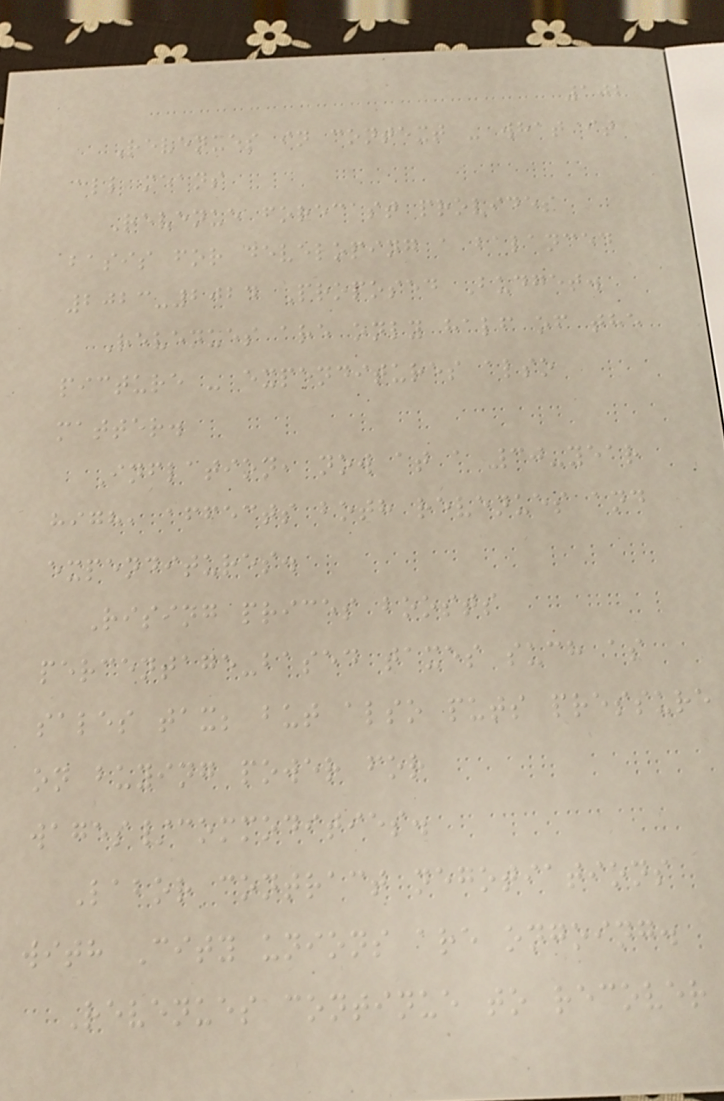102
Revenues in context - what it
all means
Revenue forecast provides
basis for developing a balanced
2023-2024 Proposed Budget.
Revenues are only half of the
picture - expenditures also
matter.
Inflation, now at a 30-year
high, affects both revenues and
expenditures.
Rising prices boosts
percentage-based taxes such as
sales tax; but also puts pressure
on buying power for
wages/commodities.
Labor contract negotiations
with City unions are ongoing.
Revenues continue to recover
